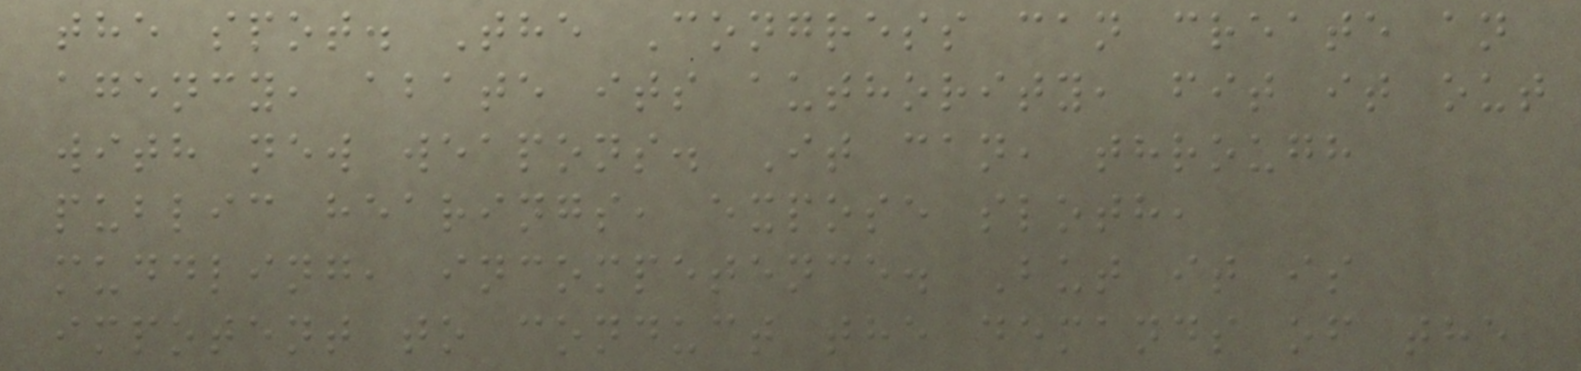the spot. The Congress can create an
agency, abate its authority, fit it out
with new weapons. It can, through
public hearings, expose sloth,
muddling, incompetence. But it is
impotent to conduct the demands of the
